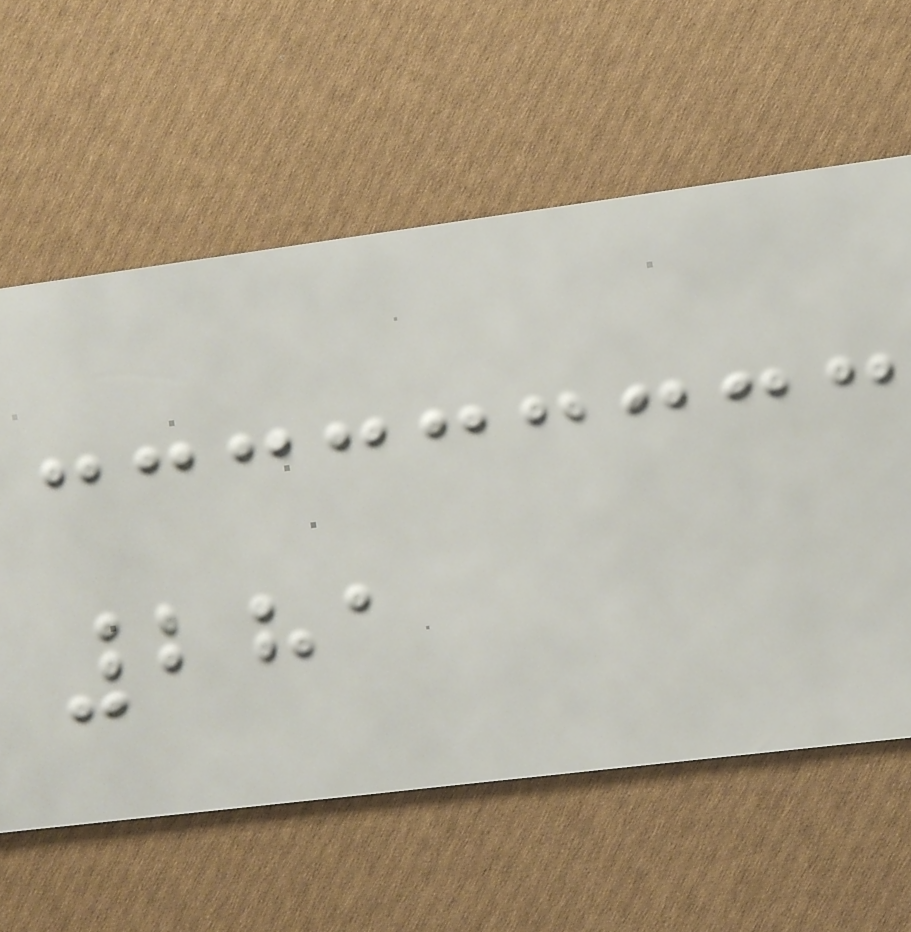281
